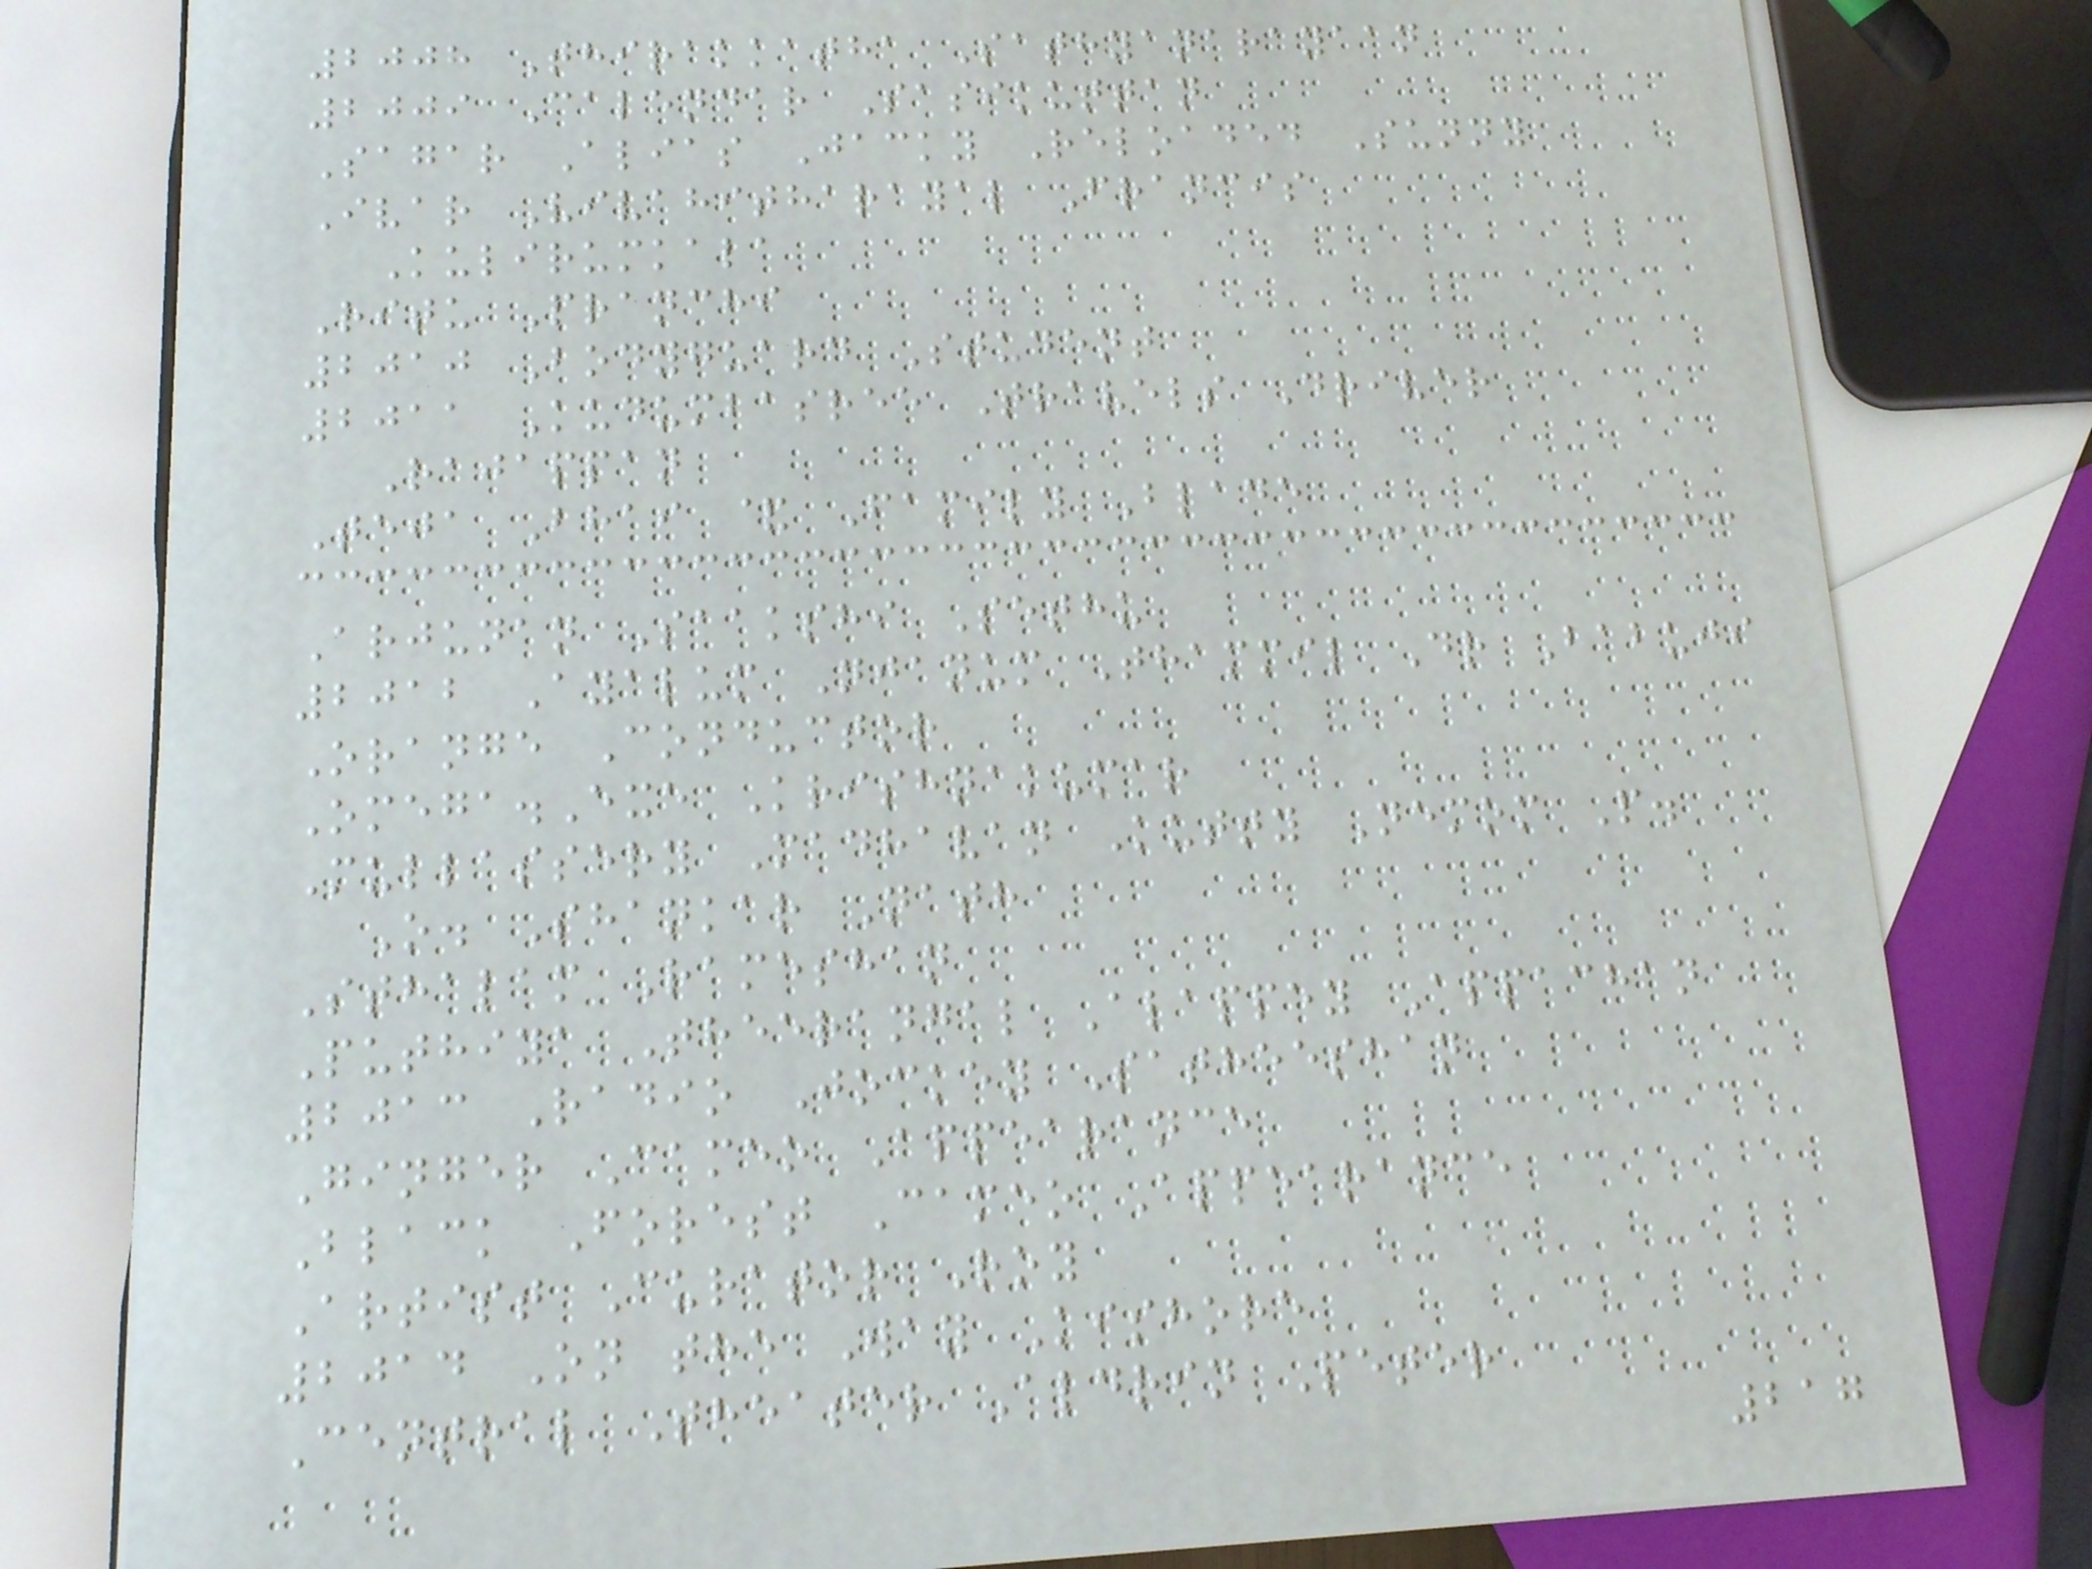2008 Thirakkatha Sathyanarayaan
2009 Calendar Sasikuttan
Sagar Alias Jacky Reloaded Sunny
Ivar Vivahitharayal Francis
Kulirumkala
Ritu Pranchi
2010 Bodyguard Student
2011 Kudumbasree Travels Driver
Rajappan
Teja Bhai & Family Blade
Arjunan Saakshi Sethu
2012 Ayalum Njanum Thammil Dr Babuji
Orange Conductor
Omega.Exe Krishnakumar
Mullassery Madhavan Kutty Nemom P.
O. Shankar Nath
Sthalam Rameshan
Puthiya Theerangal Alappey Appachan
2013 Radio Jockey Satheeshan
Ginger Cameo Appearance
Black Forest Cameo Appearance
Artist Curator Roy
2014 On the Way Kishore
Central Theater Aldrin Peter
217
